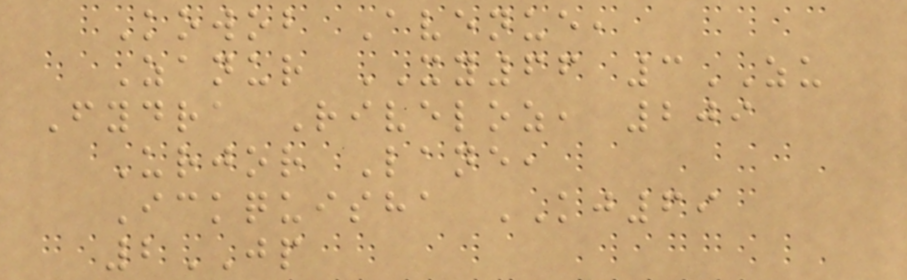Kowob Avenue,
Zanur XY66 3ZU
Fydra Riveloz, 209
Urjor Lane,
Ickquisha KJ69
2JP
